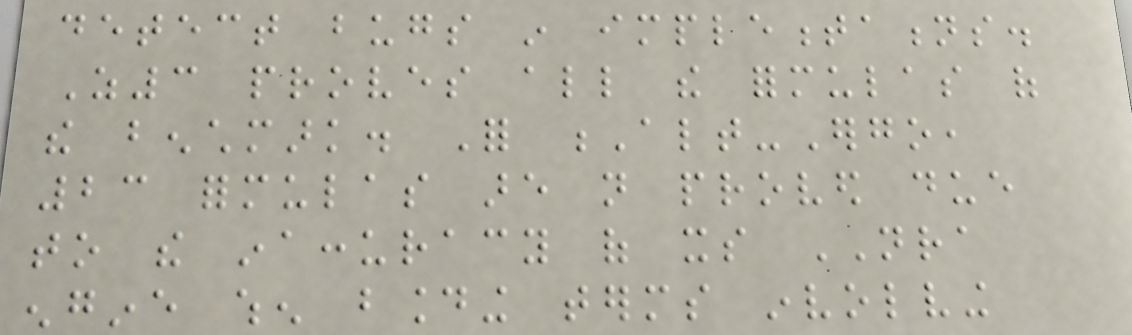detect bugs in implementations.
Z3 proves all the formulas of
the benchmark. For Alt-Ergo,
23 formulas are not proved due
to the inaccuracy of its NRA
engine when bounding terms involving
